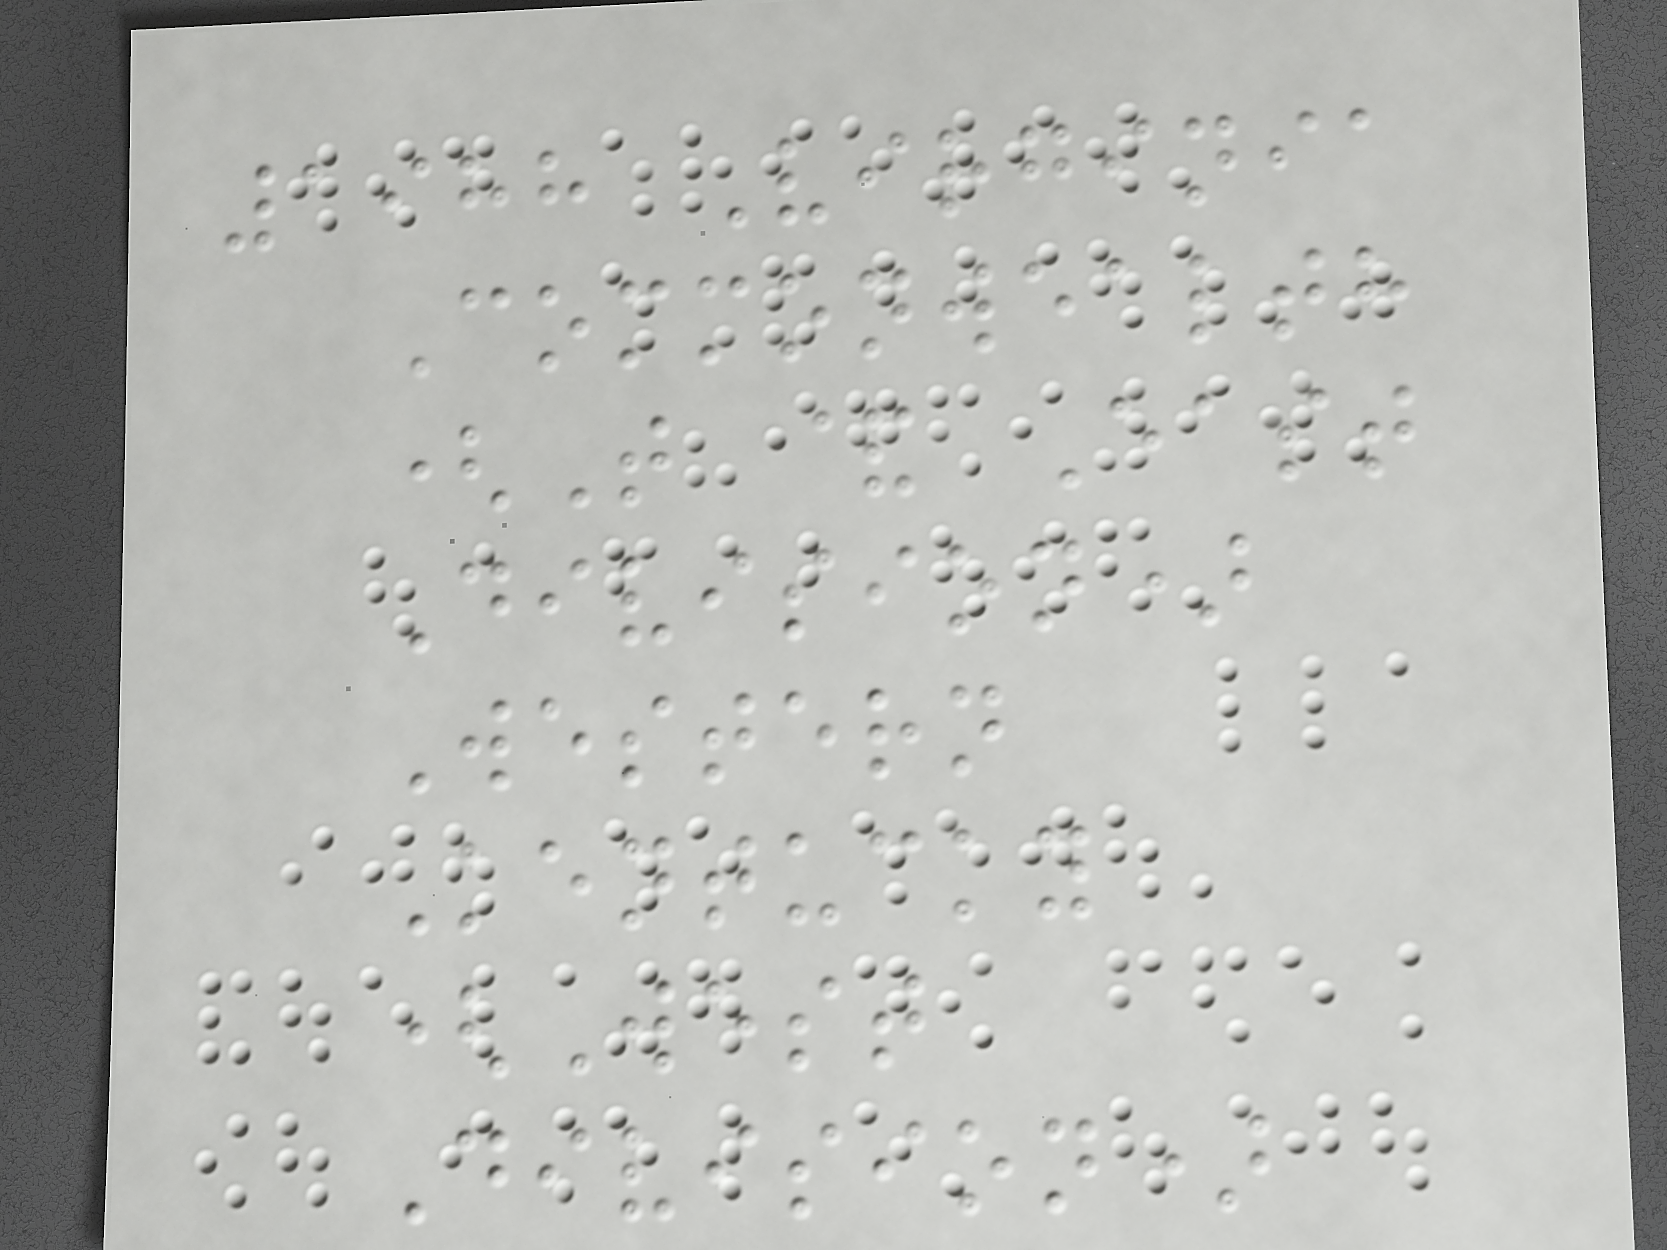1988 Virginia
Commonwealth
(T & East
Division)
Western
Kentucky
(West
Division)
